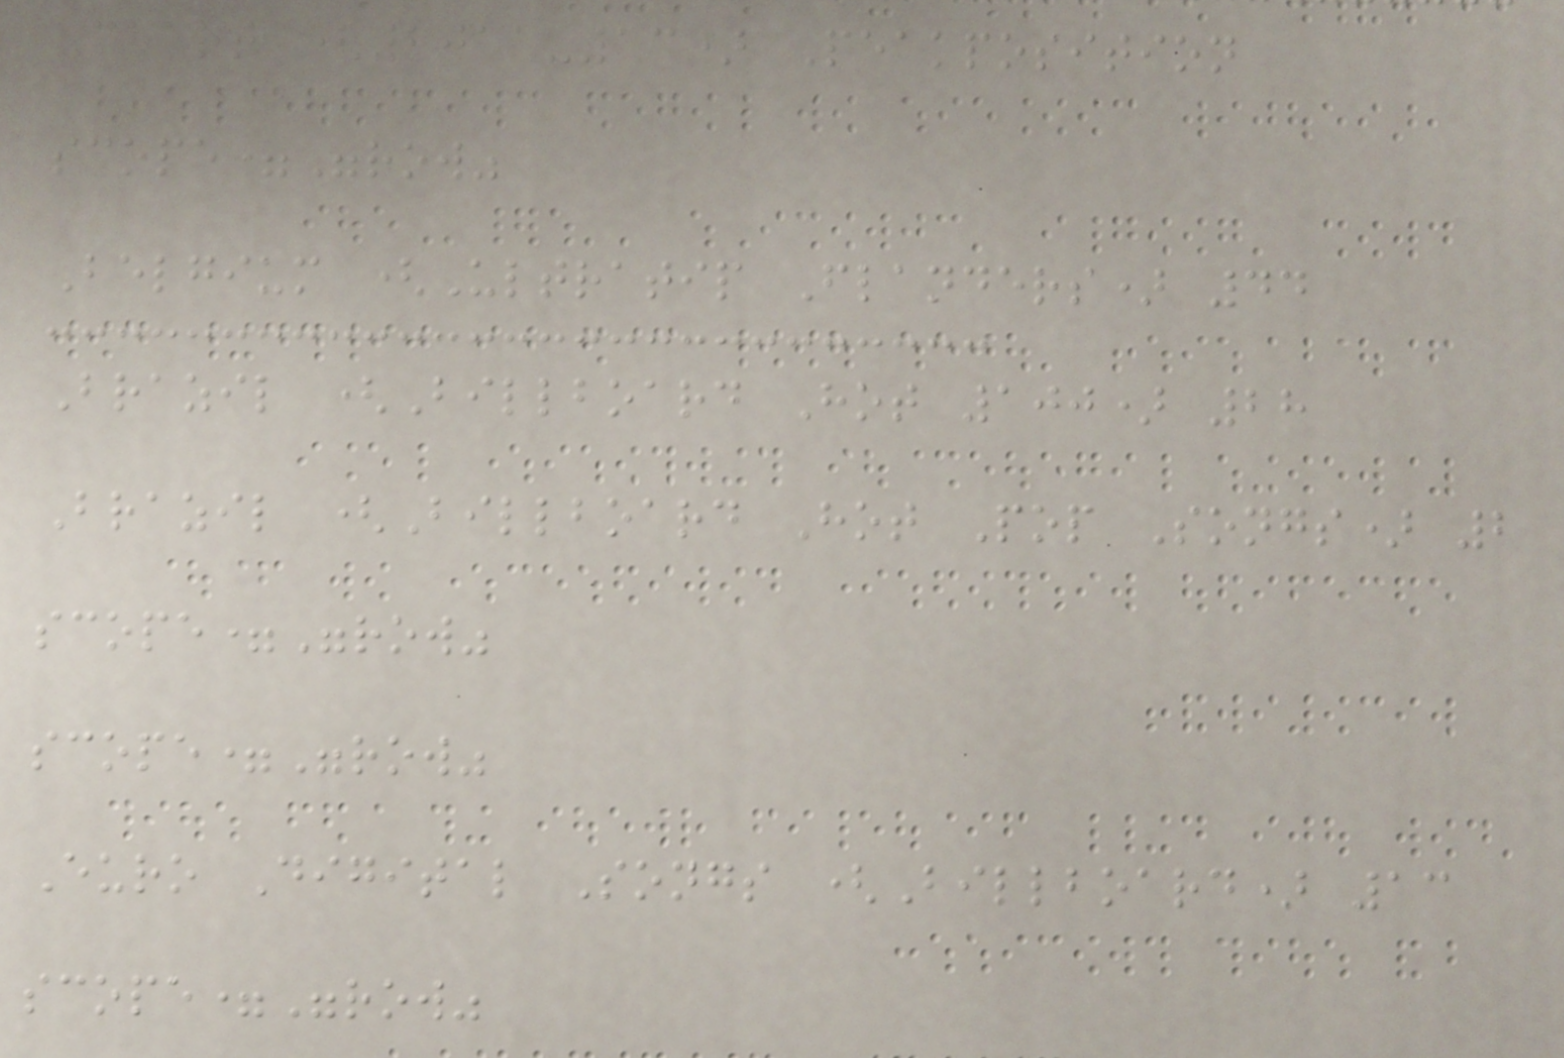Chart (2011-13) Peakposition
scope="row"
Belgium (Ultratip Flanders) 44
Brazil (Billboard Hot 100) 28
Brazil (Billboard Hot Pop Songs) 2
scope="row"
scope="row"
Euro Digital Songs (Billboard) 13
scope="row"
